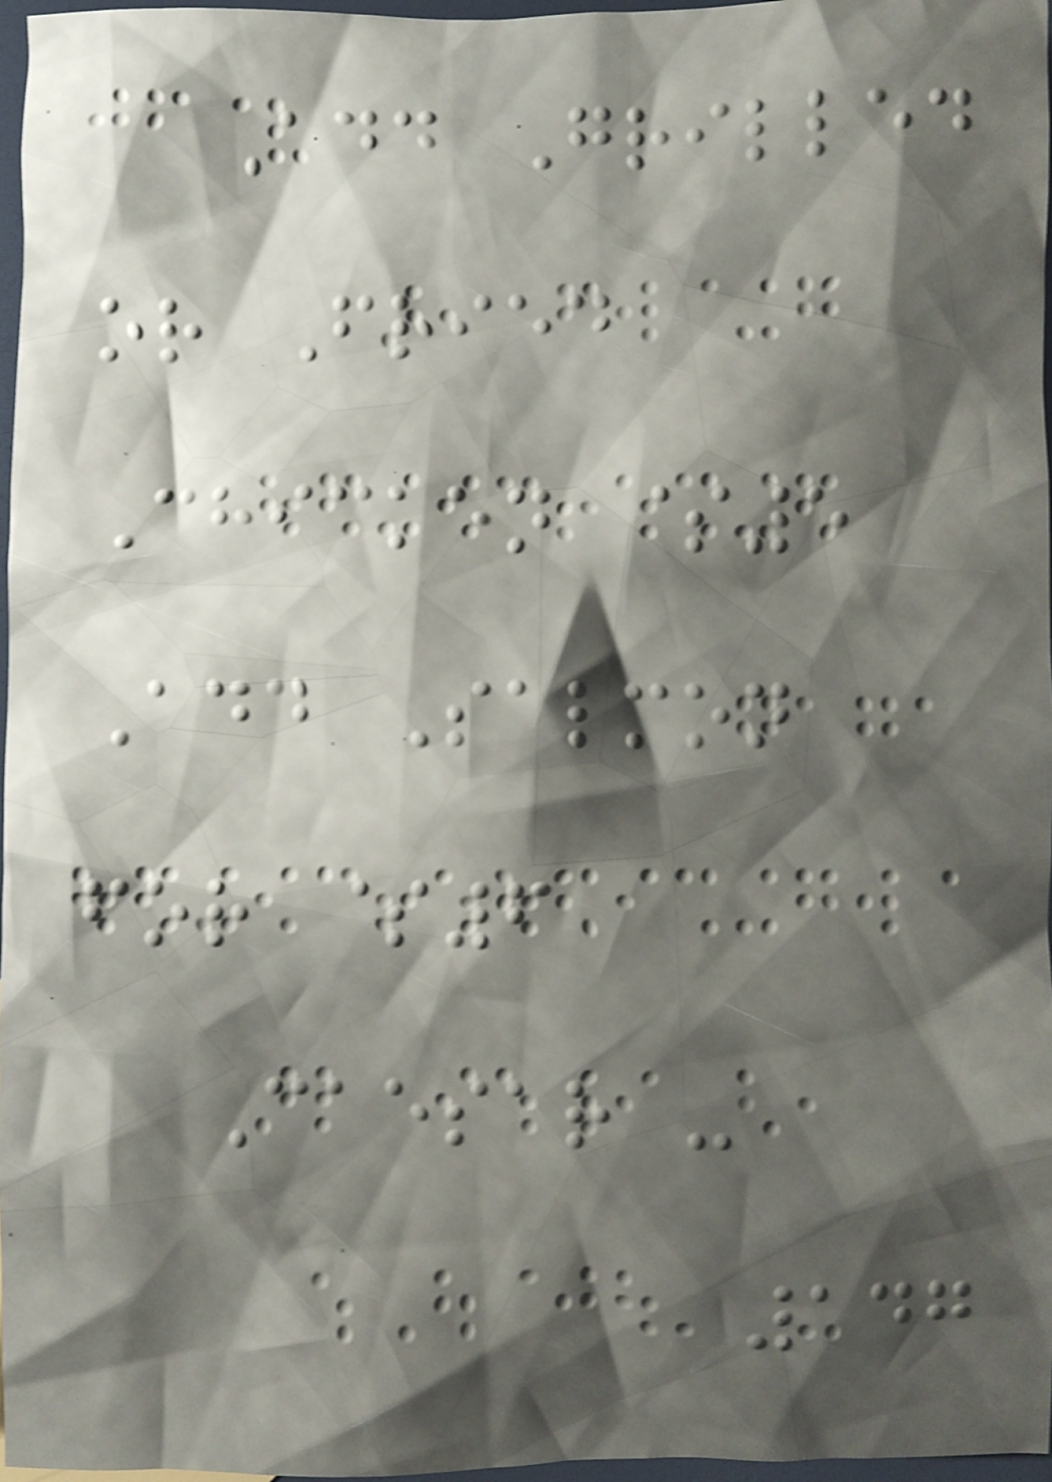Add Grilled
or Fried
Chicken $5
Add Salmon
for $6
Caesar -
147
